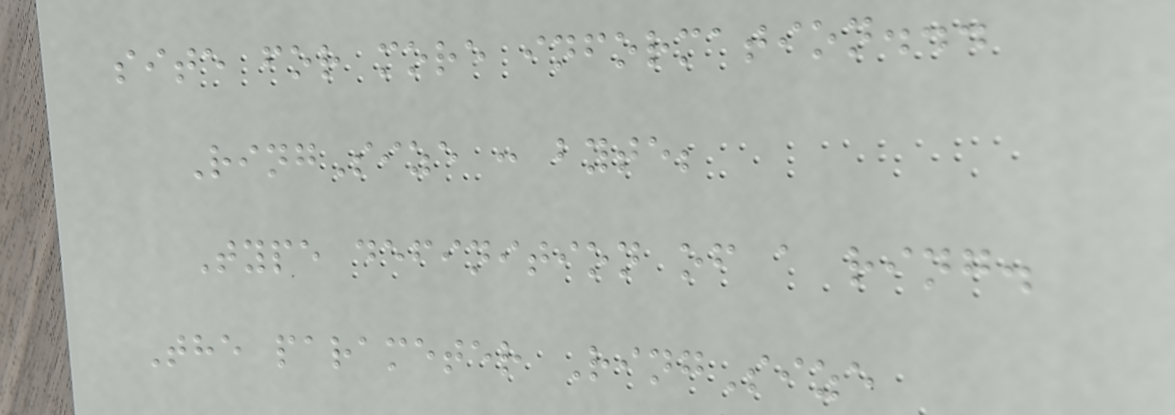site for more information...
RingSize : byte;
Type definition of a ring.
The parameter RingSize
